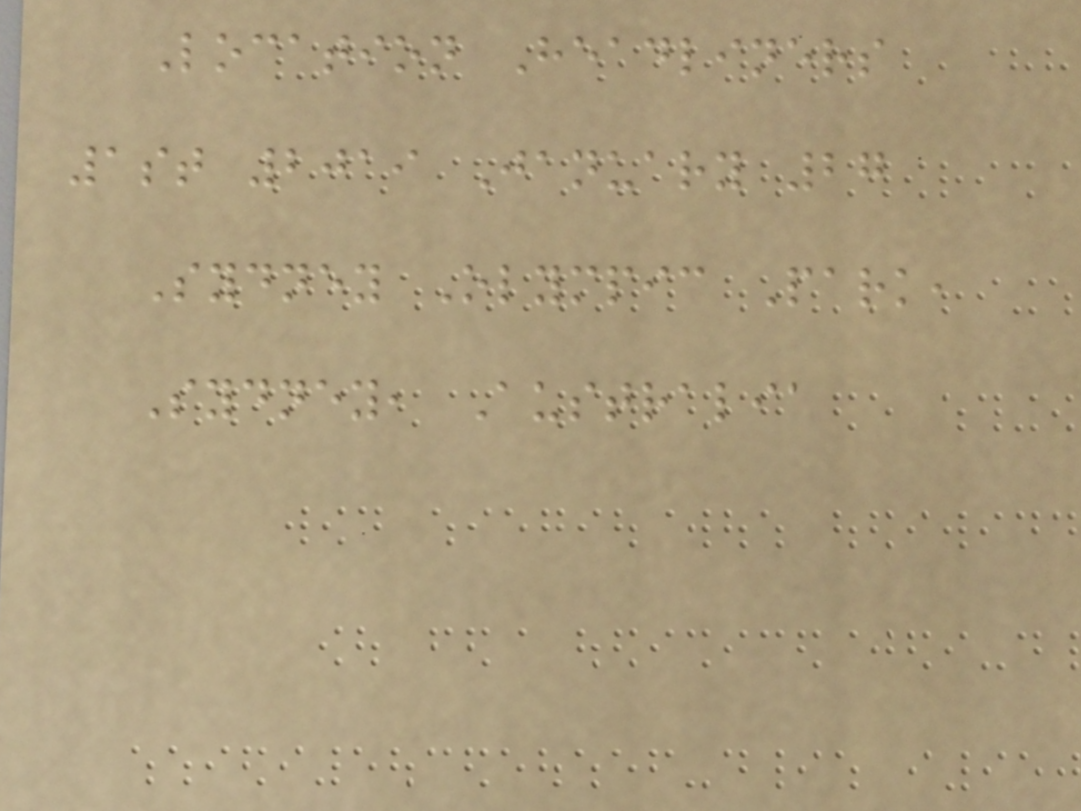Location Headliners
1st 2019 January 27
Sydney Olympic Park,
Sydney, Australia
